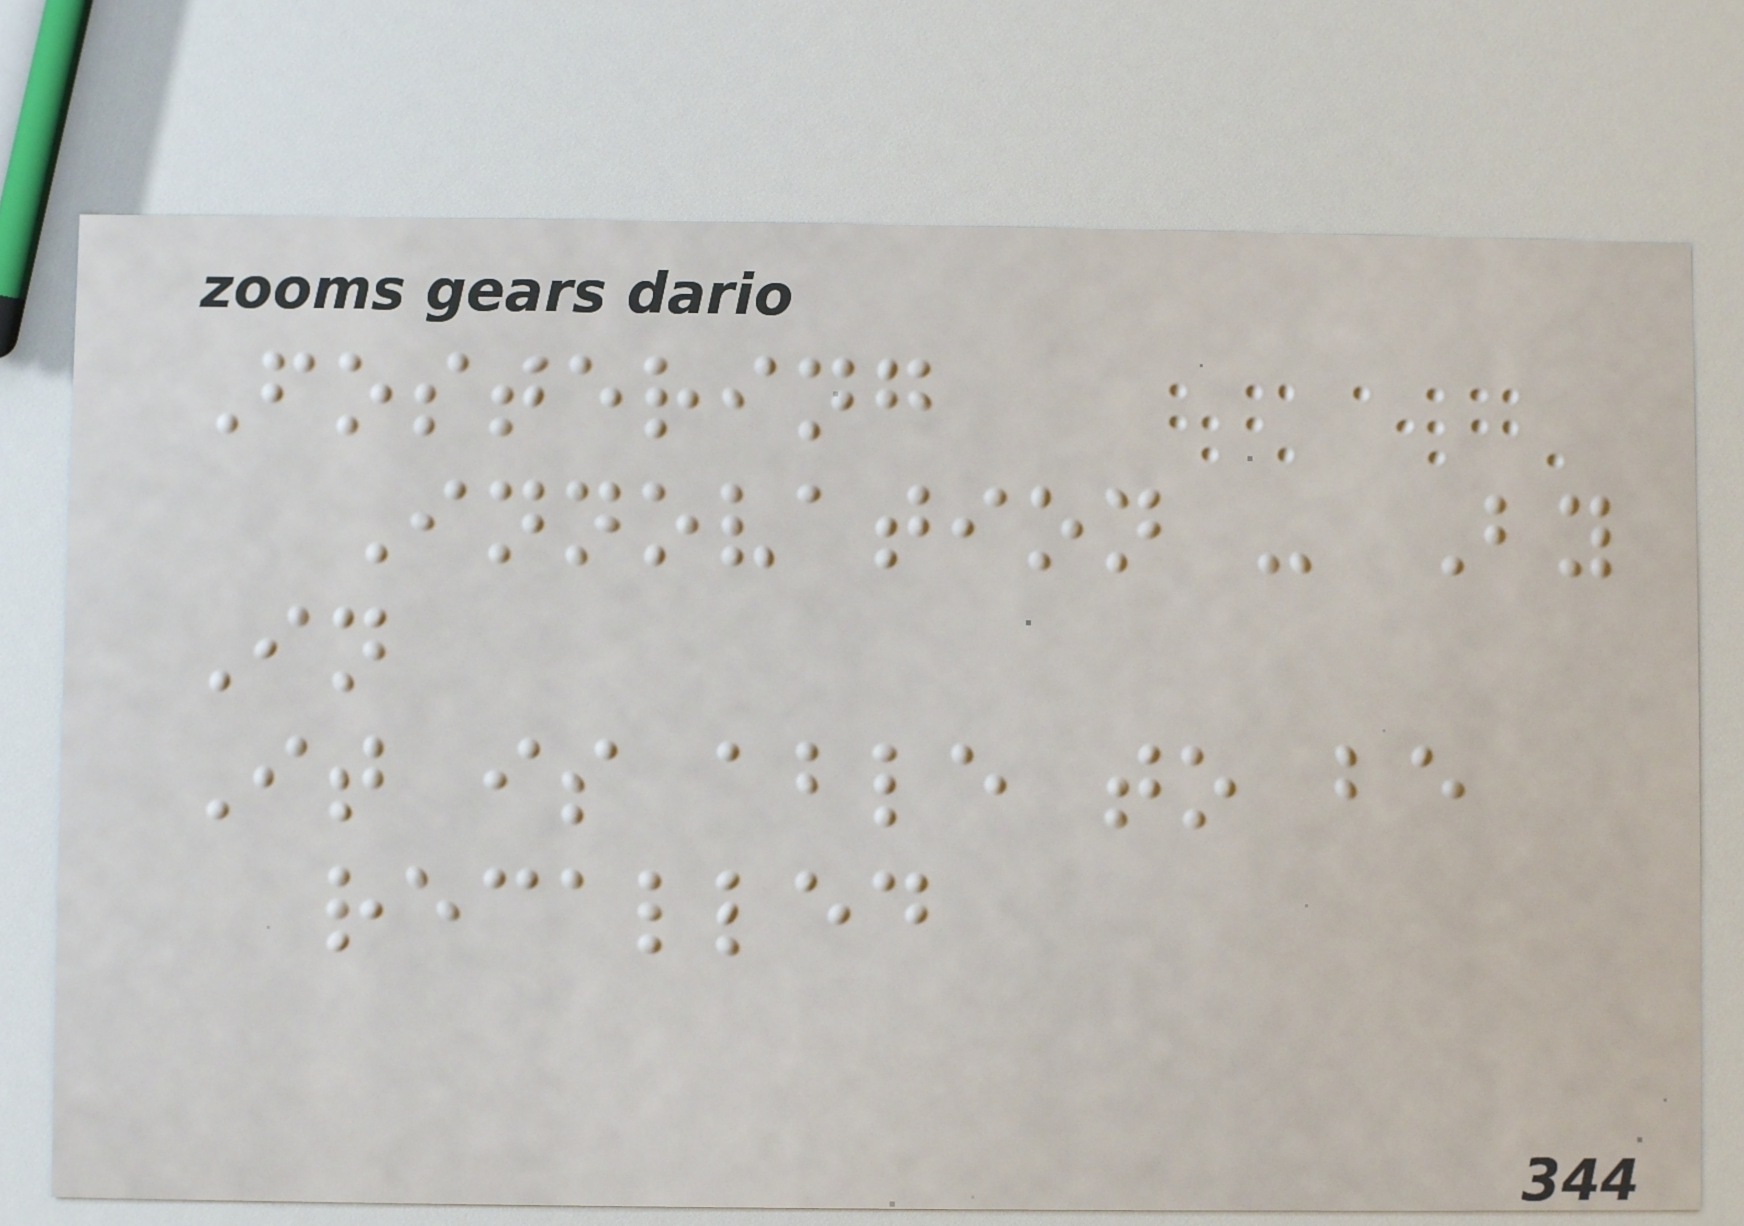Fostering
Innovation - By
In
It is able to be
recalled
